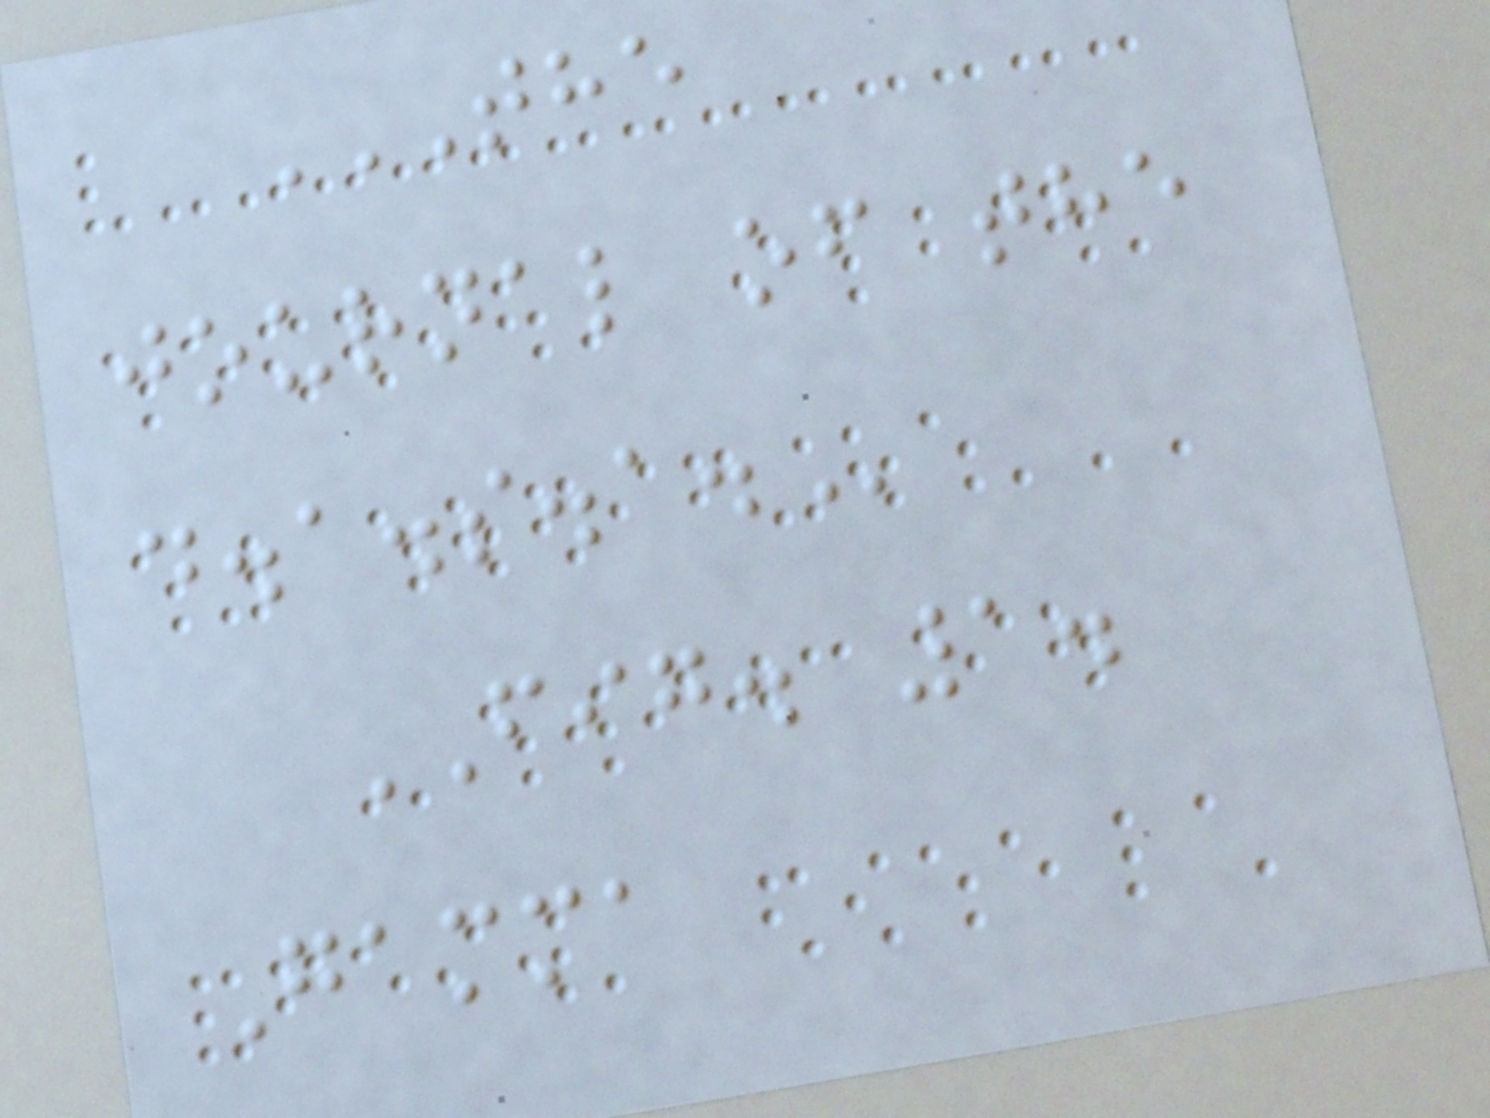THE
JOURNAL OF THE
D.A.S.A.
FIG. 1.
Gamma
